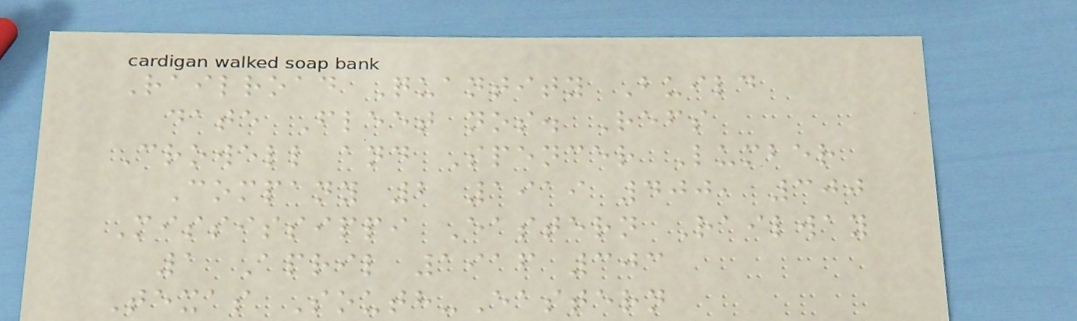Railroad Quantity Build
date Fleet nos. Refs
Crowell and Spencer Lumber
Company 2 1919 400, 300
Mississippi Eastern Railway
1 April 1916 303
Texas South-Eastern
